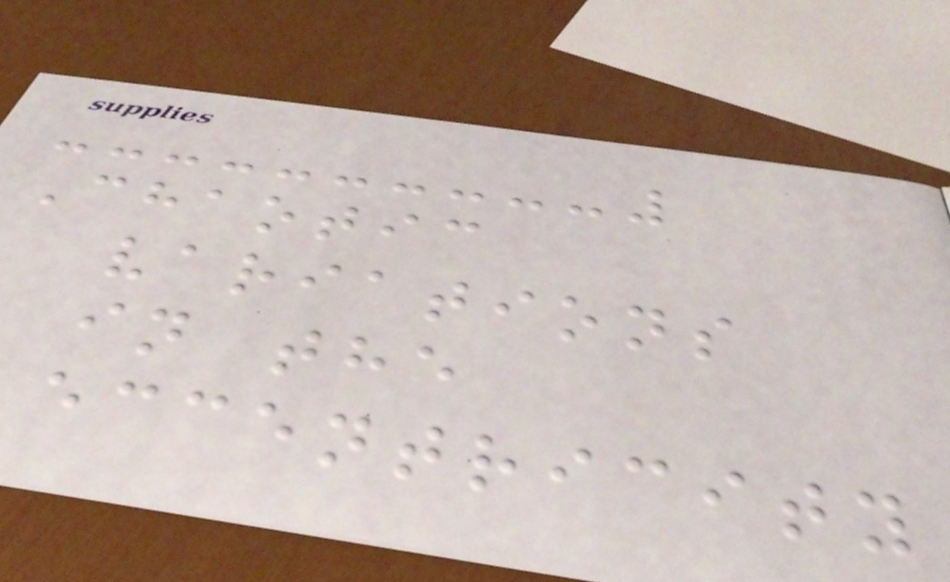Chaotic
variations
in the
eccentricity
